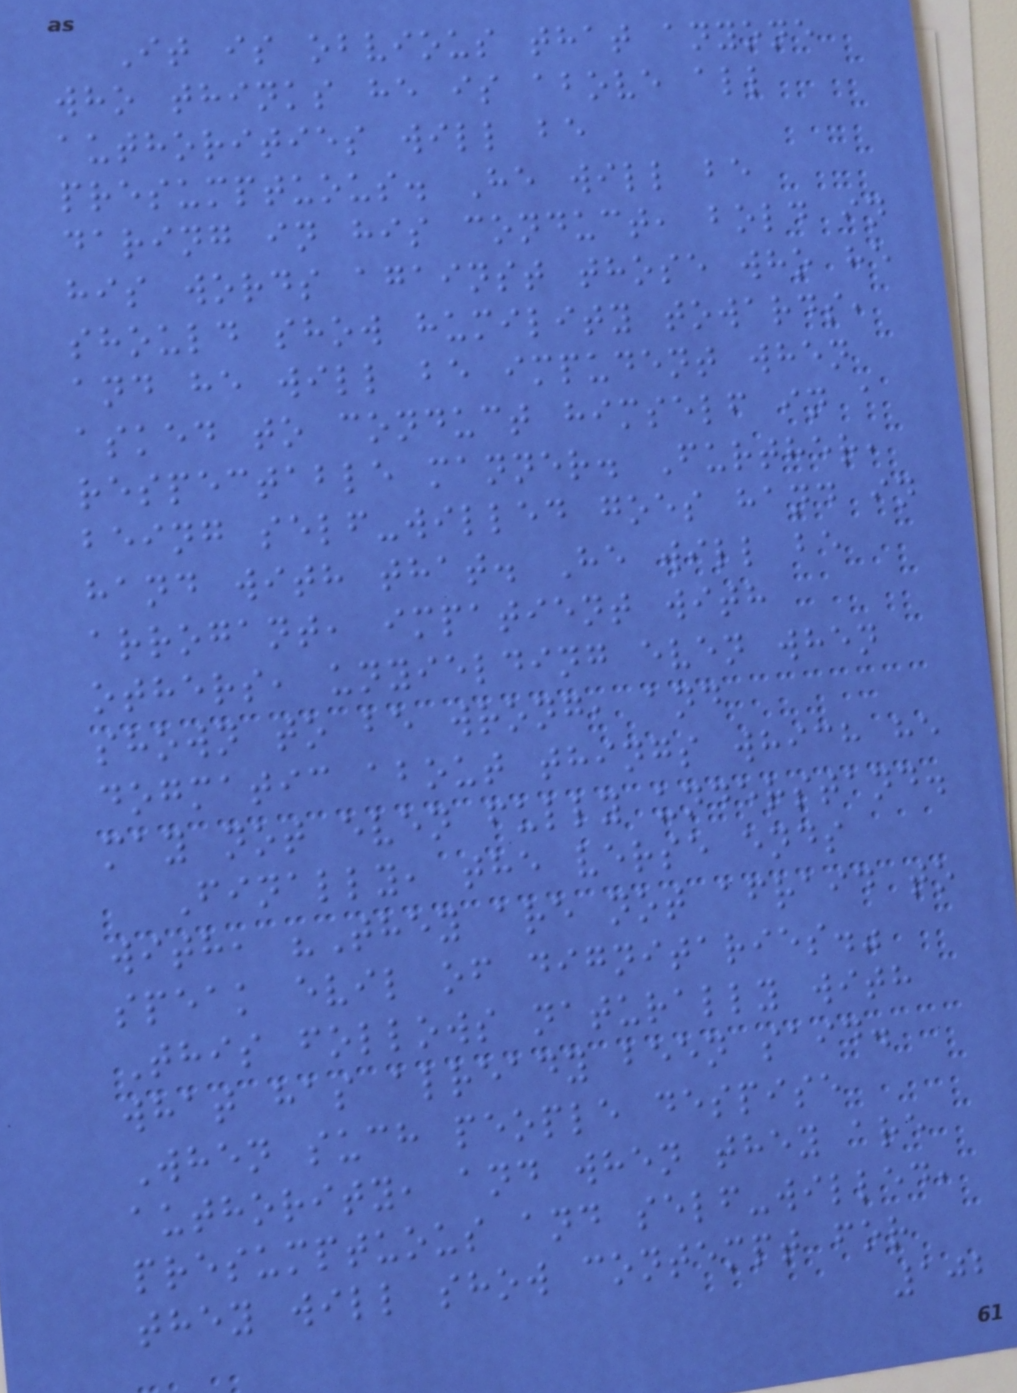It is obvious that anyone
who thinks he is above all
authorities will be
presumptuous. He will be
daring in his conduct, bold in
his words against those who he
should show humility towards,
and he will be impudent when
asked to conduct himself in a
respectable manner. Further,
being self-willed goes hand in
hand with that. He will be
arrogant, impatient with
others, unyielding even when
shown to be wrong, and
dogmatic about things which he
may not even fully understand.
Finally, the verse ends
with, "They are not afraid to
speak evil of dignitaries."
This follows naturally with
what has already been said.
When such people despise
authority, and when they are
presumptuous and self-willed,
they will show contempt for
102
